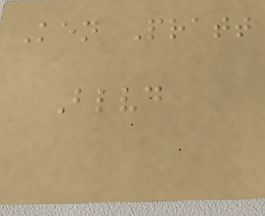Ken Pratt
Blvd
